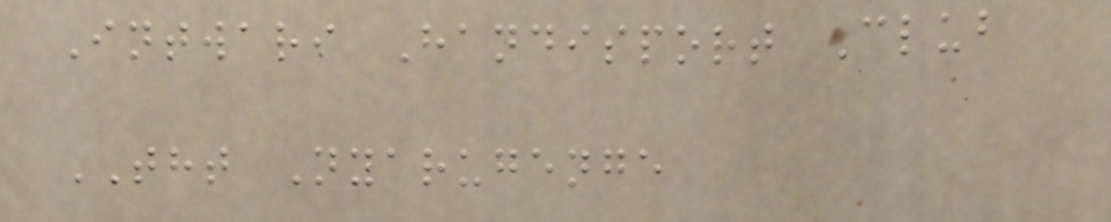Intwari Handisport Club
THT Nyarugenge
